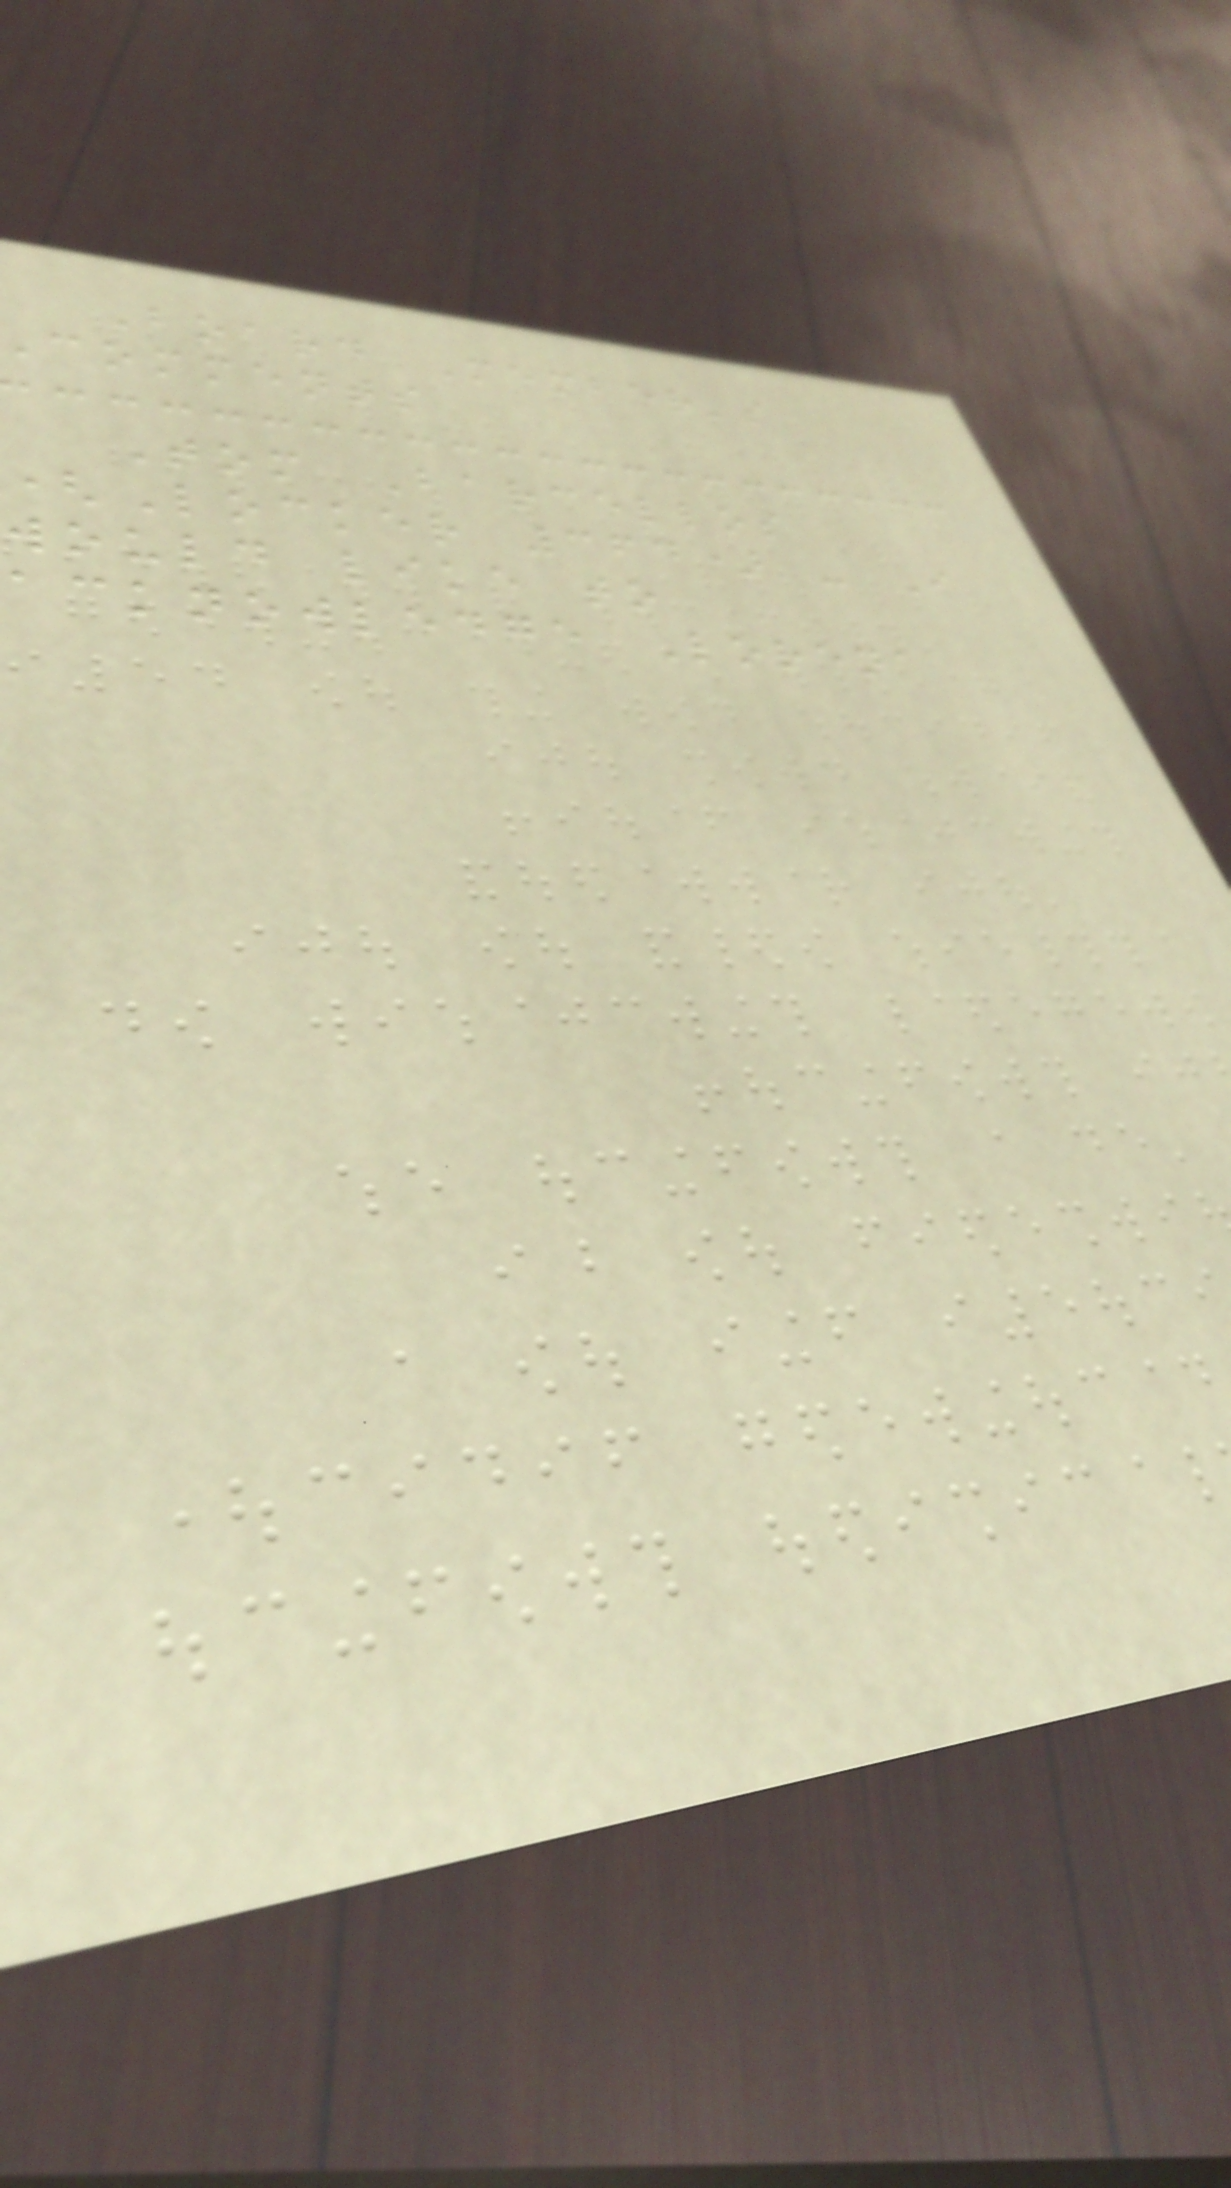Board Member's
comments
Tom Barcellos
(Locker 364) - I
would like to
acknowledge Lorena
